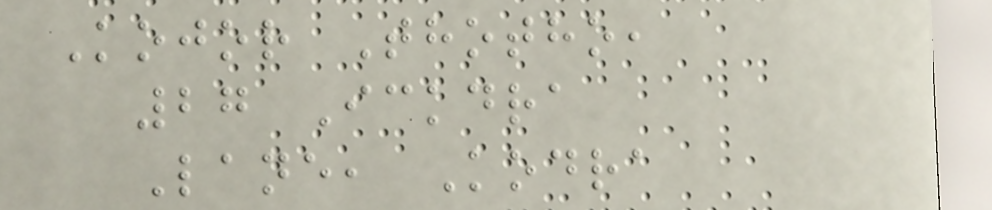Kojor Thotho,
27 Ickdra
Lane, Kodra
